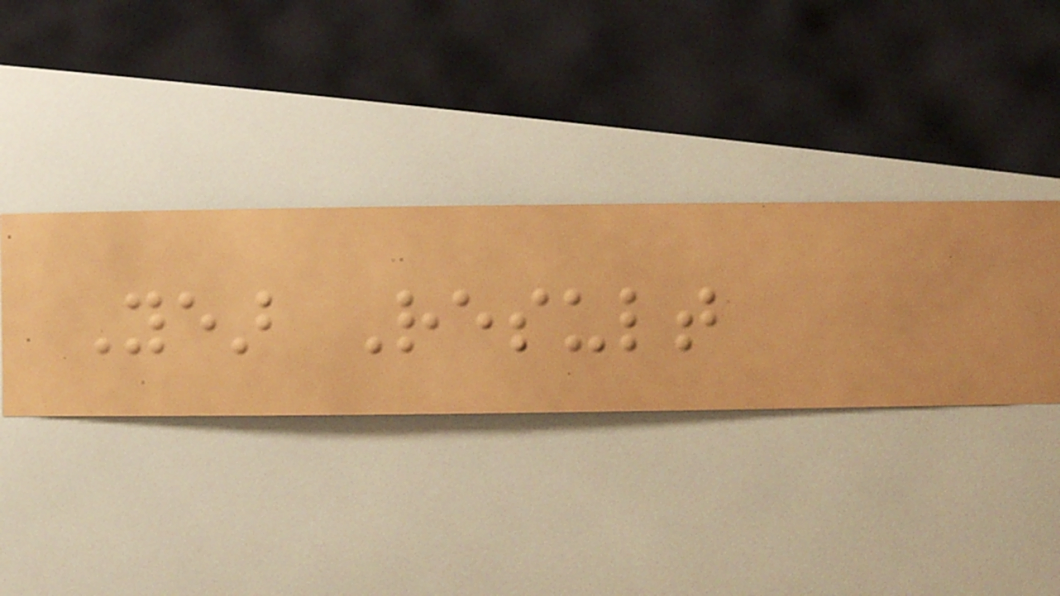Year Result
